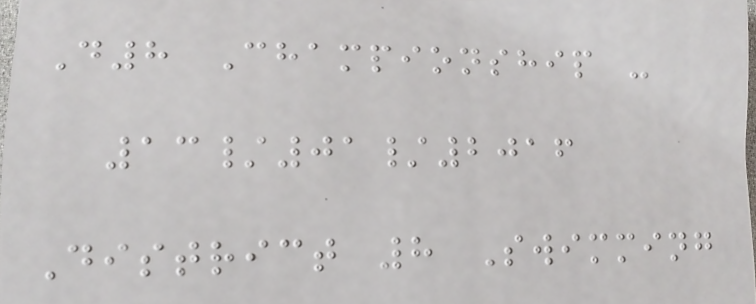D8 Championship -
13/01/2016
District 8 Swimming
